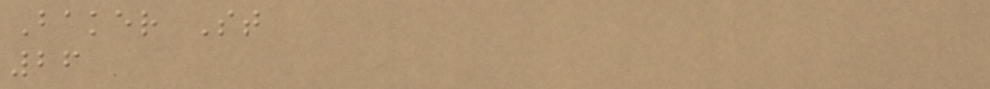Baker St
26
